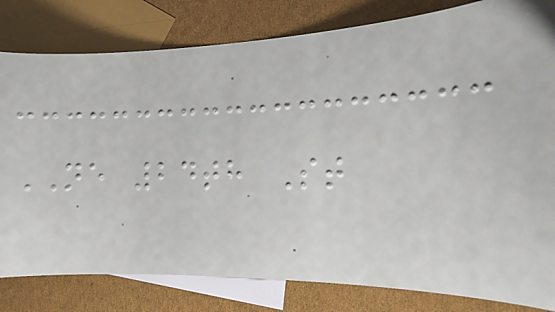NE 24th St
